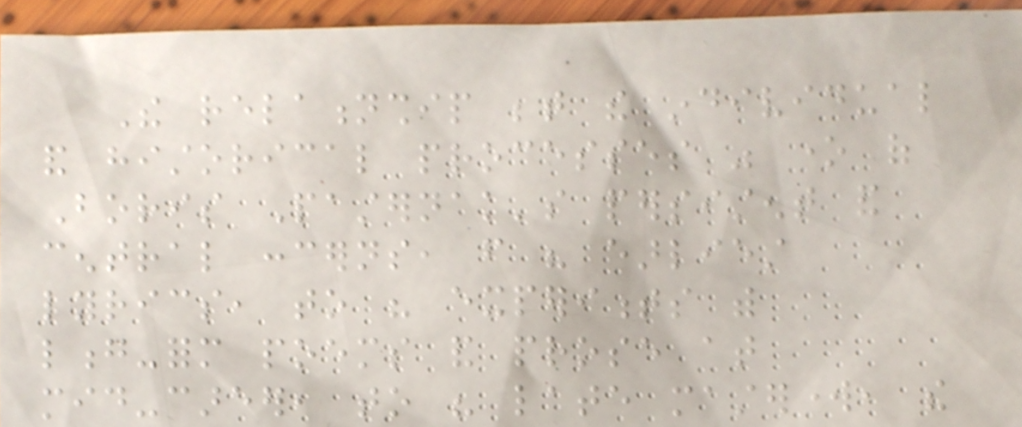The relationship between the individual
and historical processes was one of
Boris Pasternak's persistent and
central concerns, from his earliest
lyrics, to his experiments with
long-form poems and prose at
mid-career, to his late masterwork, the
